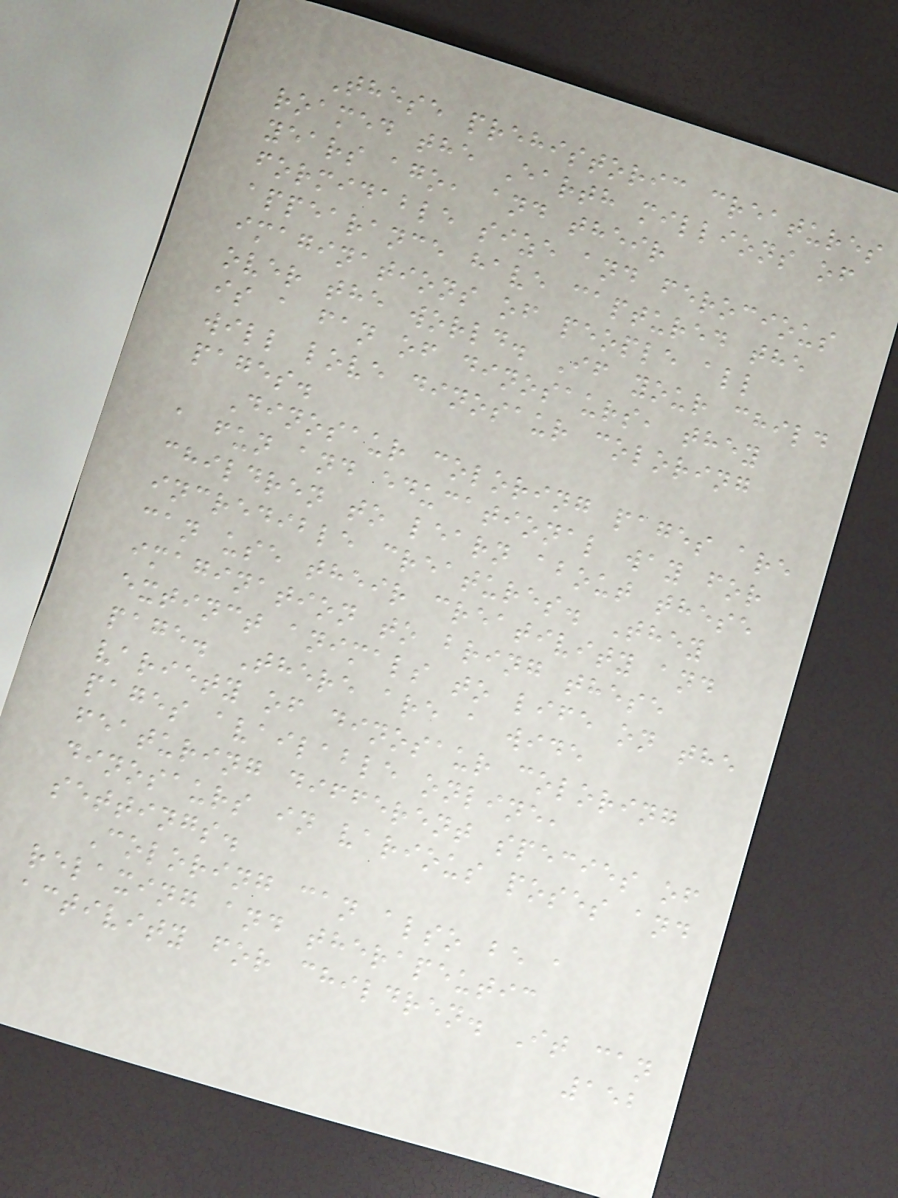These prehistoric creatures
roamed the Earth millions of
years ago, and their
formidable size and ferocious
appearance have captured the
imaginations of people all
over the world. If your child
is a fan of dinosaurs, they
will love dinosaur coloring
pages.
Dinosaur coloring pages are
a fun and educational way for
children to learn about these
incredible creatures. They
can use their creativity and
imagination to bring these
extinct animals to life on the
page. There are a wide
variety of dinosaur coloring
pages available online,
featuring different species of
dinosaurs in various poses and
settings.
Coloring can also be a
relaxing and therapeutic
activity for children. It can
152
